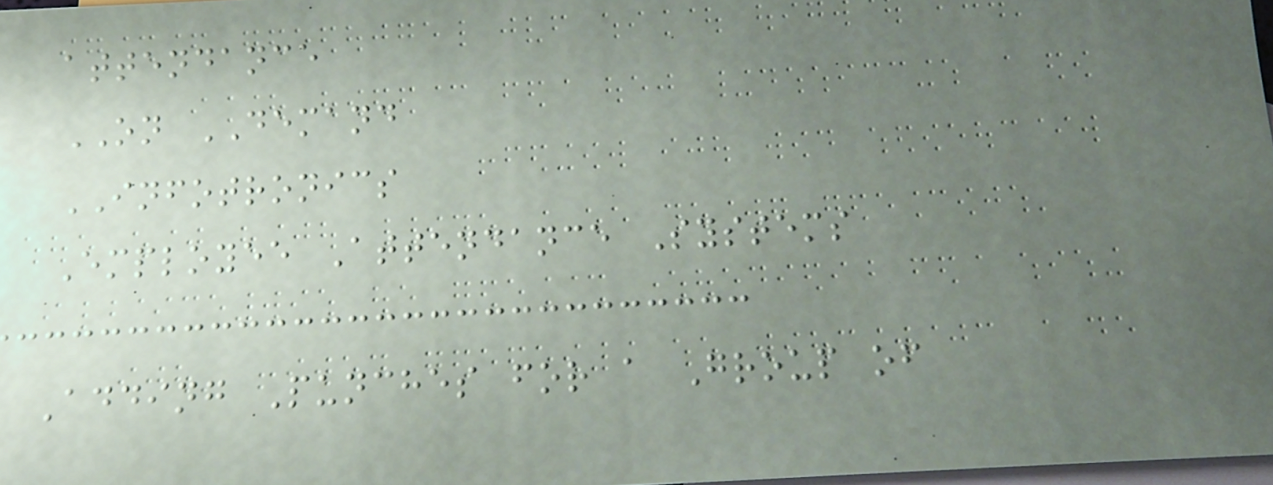attendance
ON DEMAND
INFOTRONICS
Employee Attendance Systems
Adding Punches for a Group of
